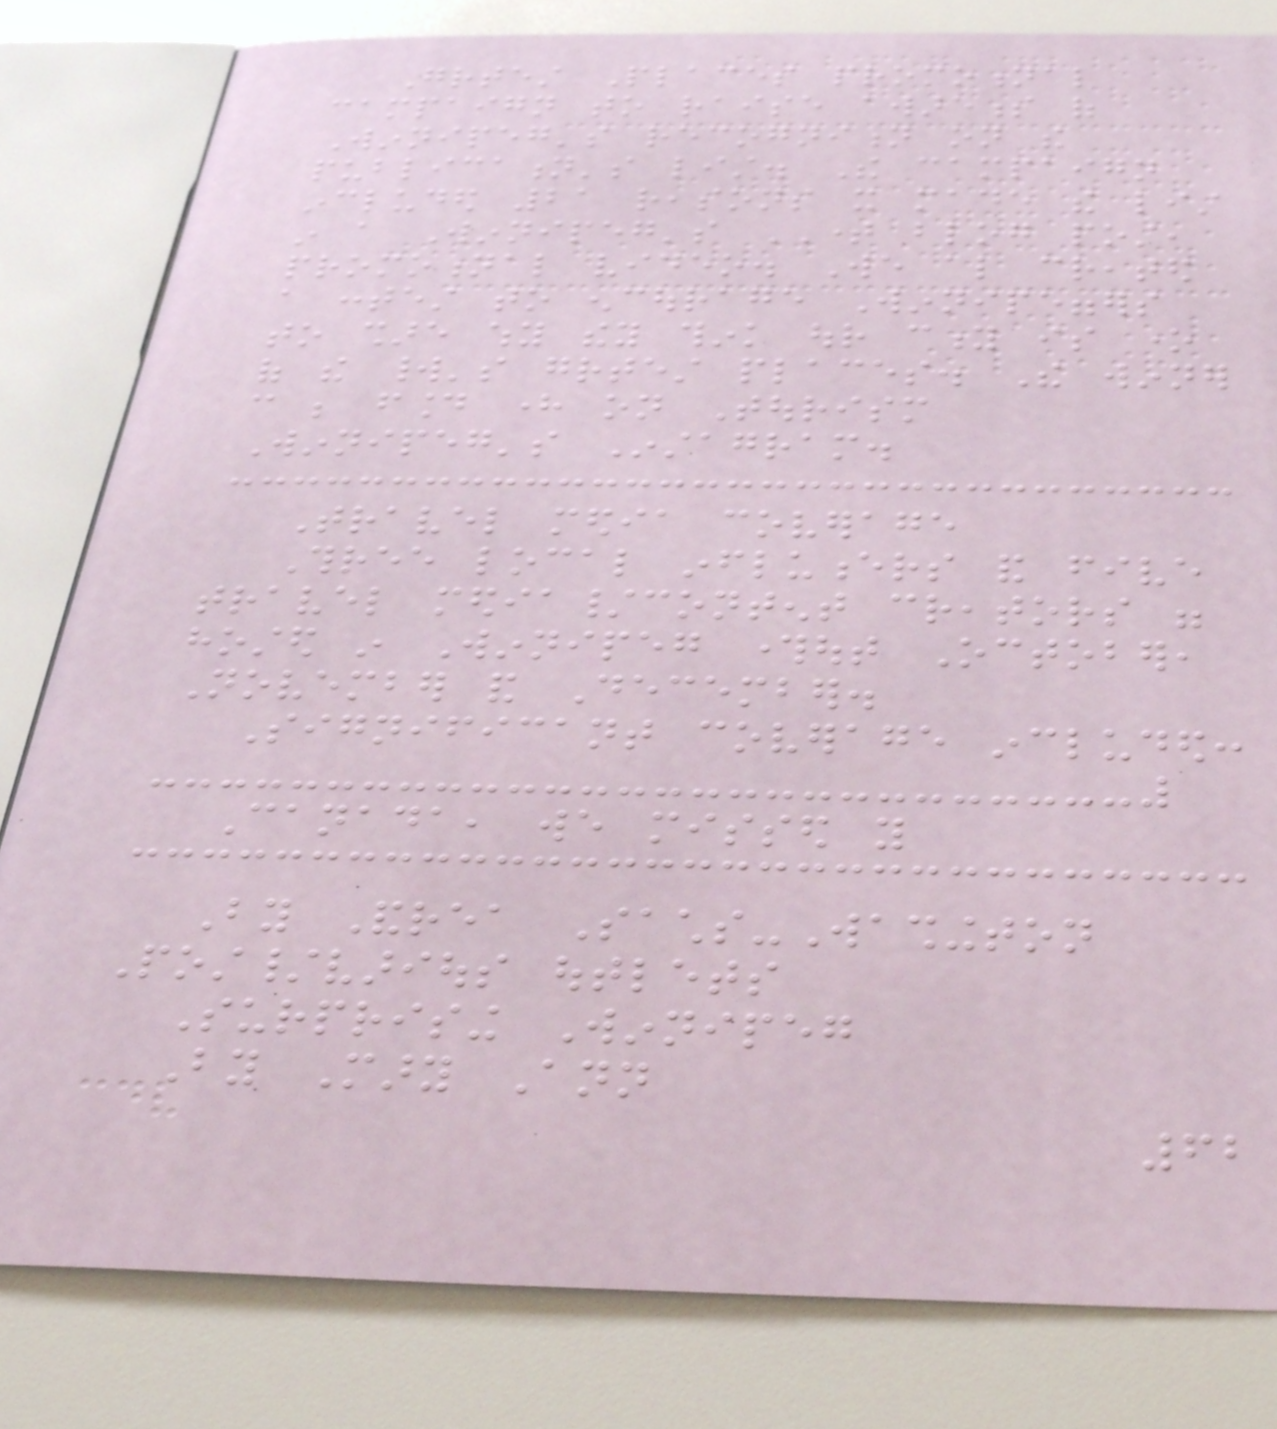Greatest Places promotional
campaign to raise awareness of
Winnipeg's recognition on the
publication's list. The campaign
included 21 reasons it made the list
in a Winnipeg's TIME blog post,
promotional video. We also created
a contest to encourage Winnipeggers
to share why they think our city is one
of the world's greatest places. The winner
can be found here on Tourism
Winnipeg's Instagram.
Travel media coverage
Three local influencers and five
travel media/content creators were
hosted in Winnipeg throughout October,
November and December.
Significant coverage included:
Canada, we missed you
By Andrea Sachs-Washington
Post/various outlets
Surprising Winnipeg
By Mary Ann
62
